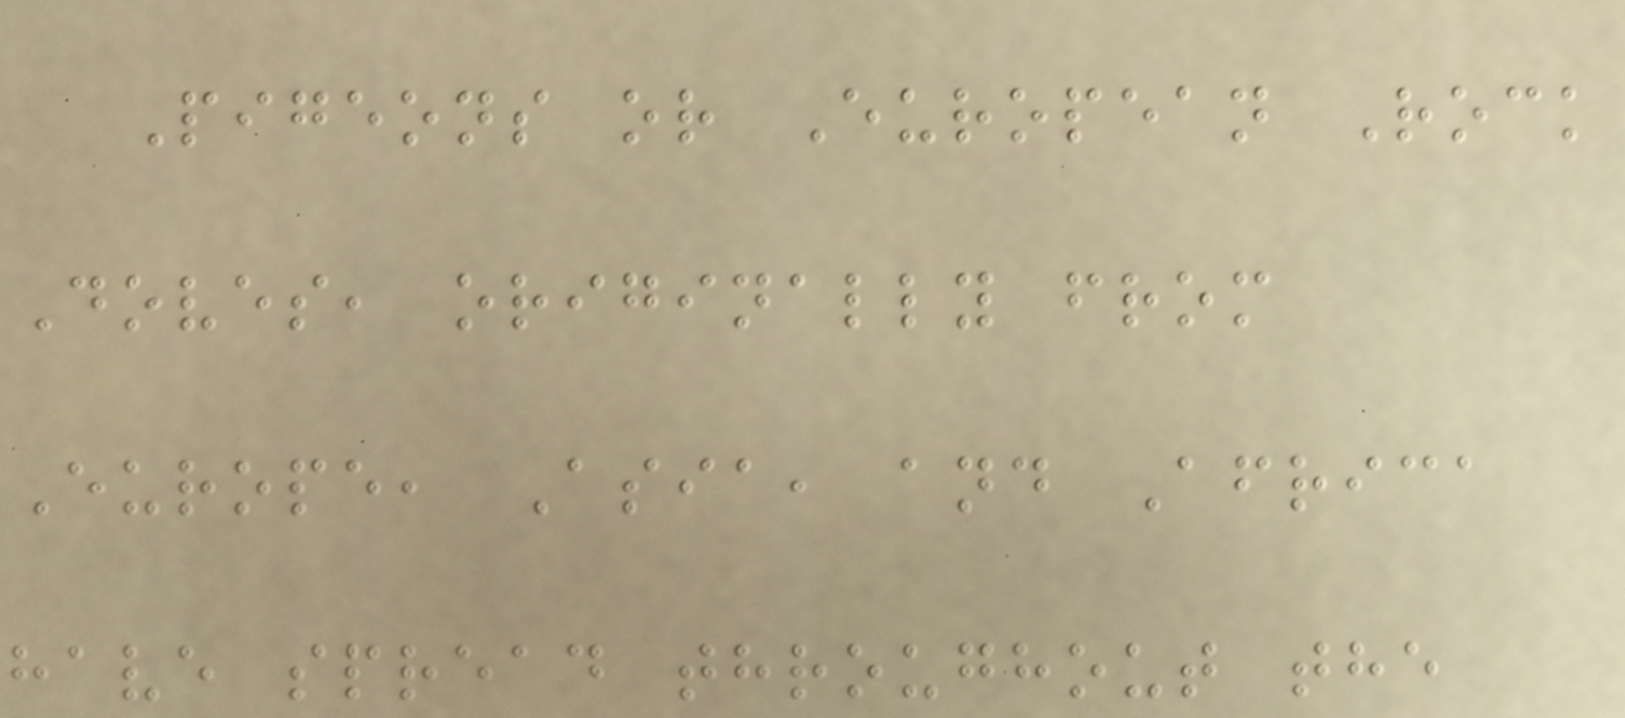Pigeons or European Rock
Doves, originally from
Europe, Asia, and Africa
have spread throughout the
